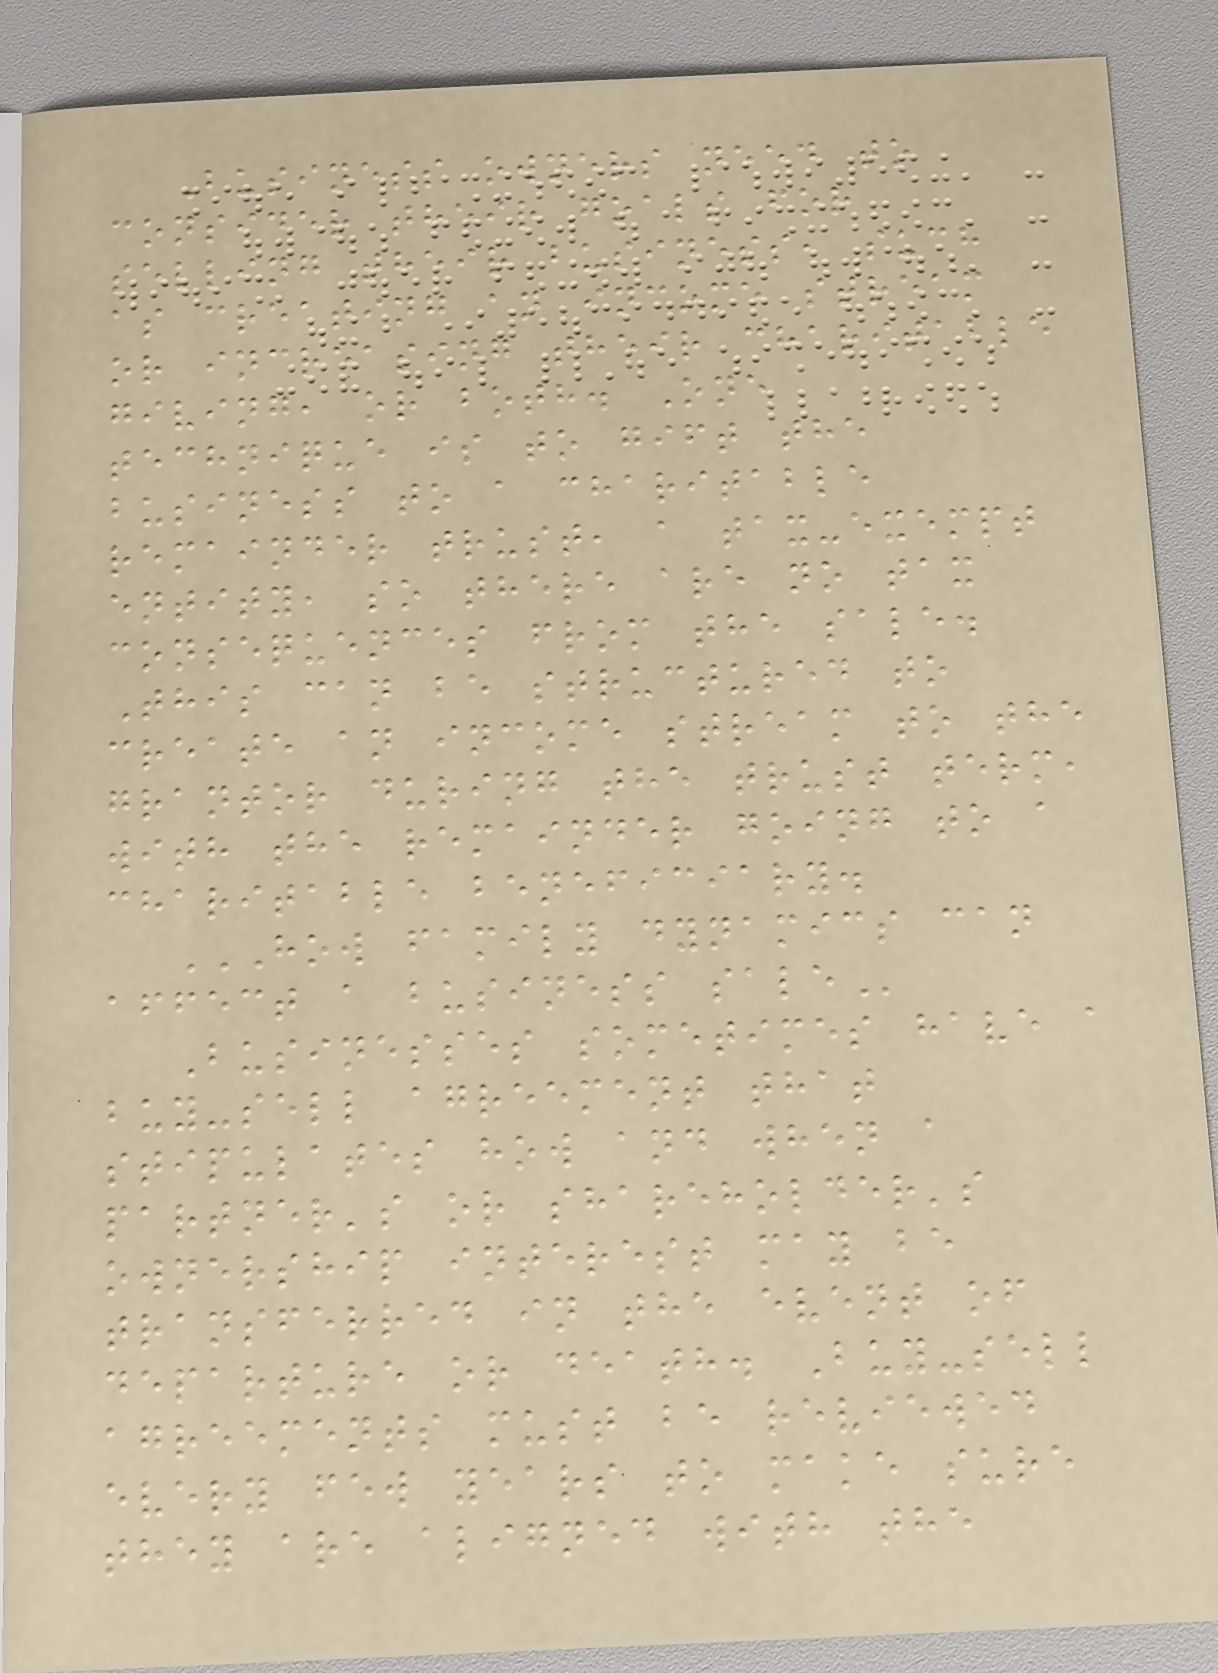Business owners need to
consider their goals for
selling their business, such
as creating an income stream
or increasing their charitable
giving, or both. One
technique is to gift the
business to a charitable
remainder trust, a tax-exempt
entity, so there are no tax
consequences from the sale.
This can be structured to
create an income stream to the
grantor during the trust term,
with the remainder going to a
charitable beneficiary.
HOW FAMILY DYNAMICS CAN
AFFECT A BUSINESS SALE
Businesses sometimes have a
buy-sell agreement that
stipulates how and when a
partner's or shareholder's
ownership interest may be
transferred in the event of
departure or death. Buy-sell
agreements must be reviewed
every few years to make sure
they are aligned with the
